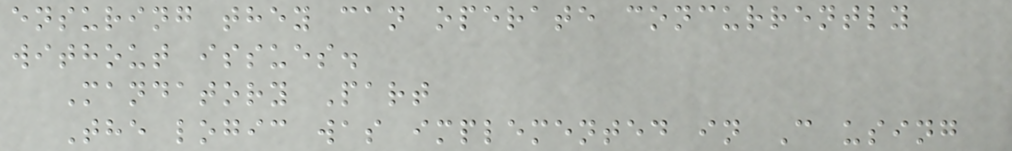ensuring they can operate concurrently
without issues.
Mandatory Part
The logic was implemented in C using
